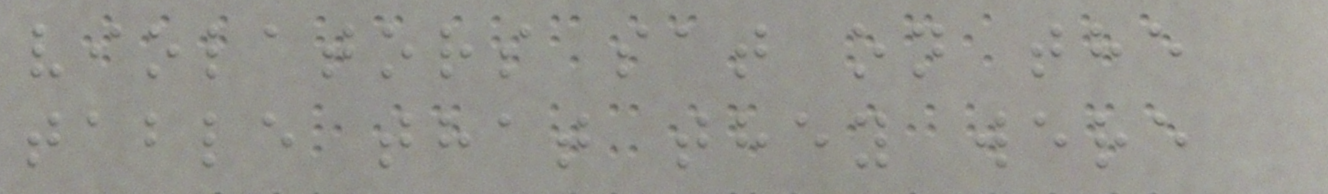violators sat on the
table that they were
